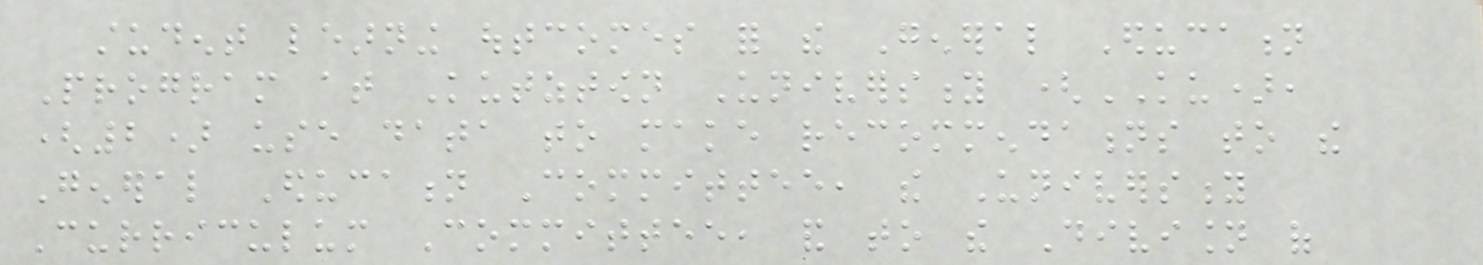student learning outcomes for the General Education
Program at Kutztown University (KU),
(2) use data to make recommendations to the
General Education Committee, the University
Curriculum Committee, and to the Division of
